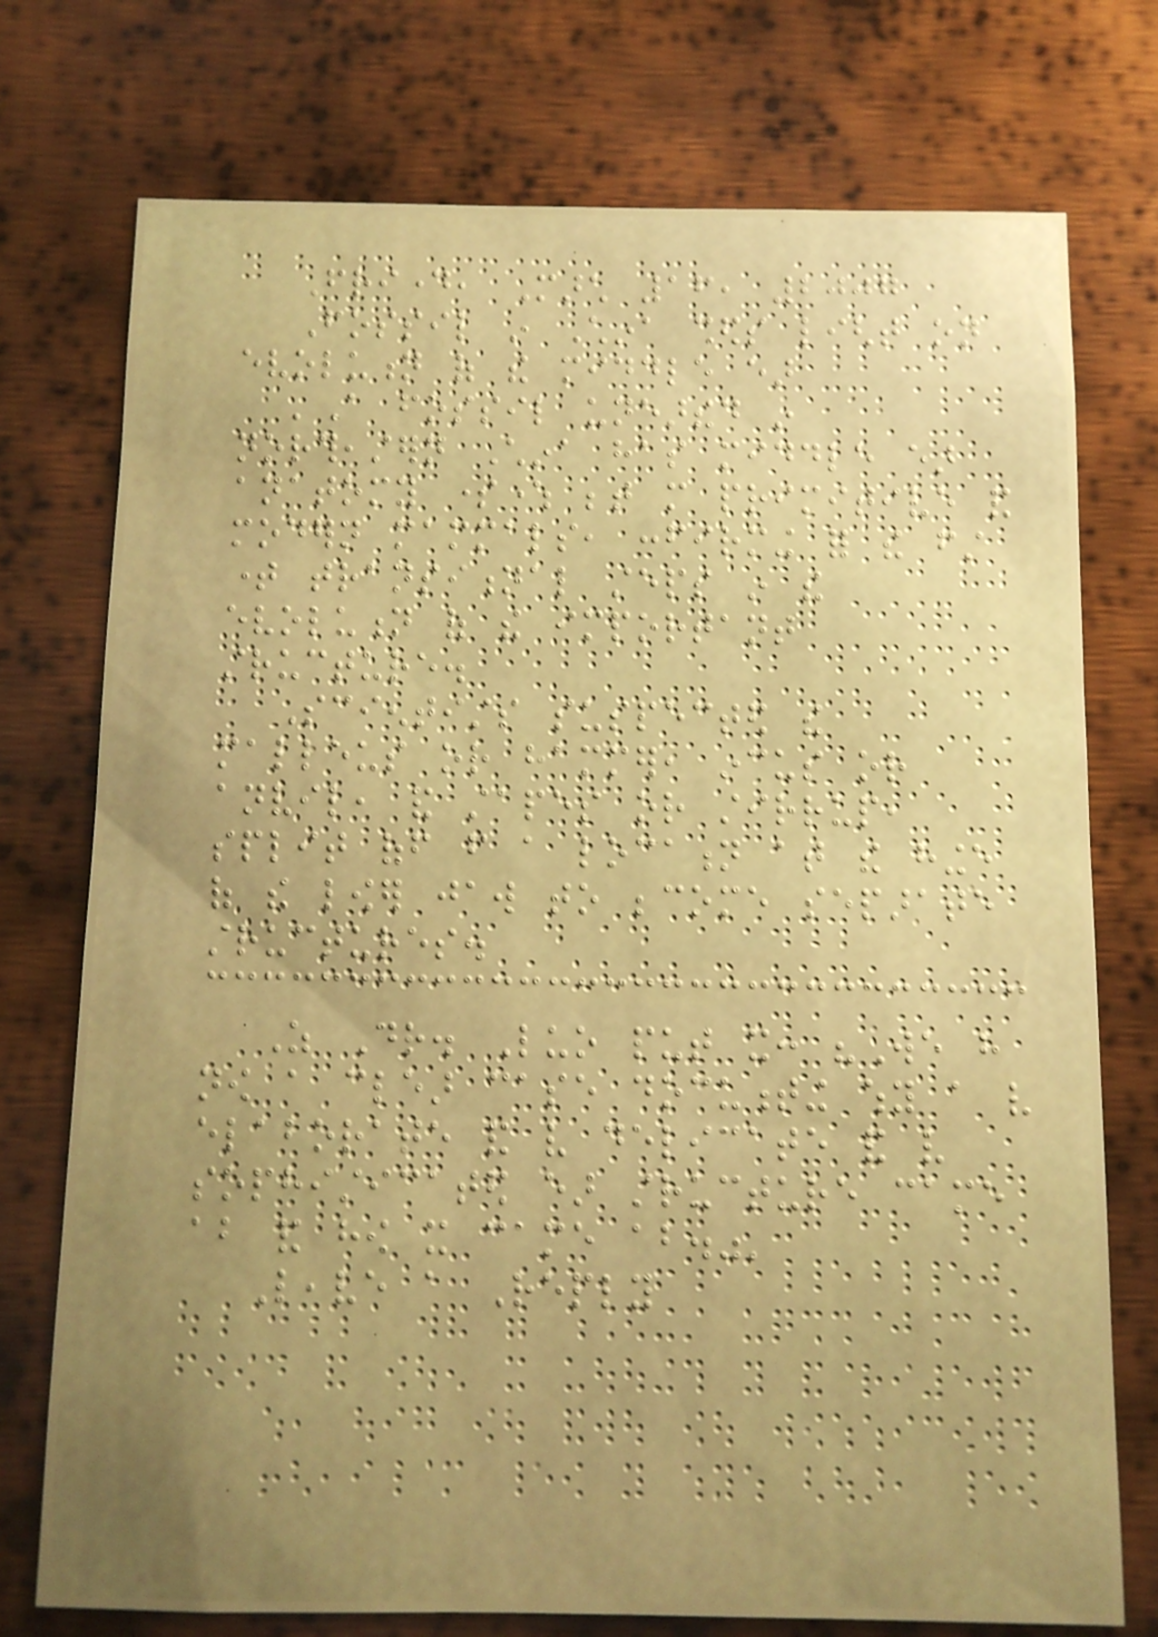Friday, March 16, 2007
Fossil in China sheds light on
evolution of the middle ear
'A fossil unearthed in
northeastern China has middle ear
anatomy somewhere between more primitive and
modern mammals, confirming for the first
time transitional steps in the
evolution of the important
structure.
Scientists suspected the
malleus or hammer, incus or
anvil, and stapes or stirrup,
split off from a location at the hinge
of the lower jaw to become separate
structures.
As Dr. Luo put it: "We have
now a clear case documenting why a very
elaborate and very delicate and very
sophisticated ear structure came
about and how it came about."'
Leave a Reply
